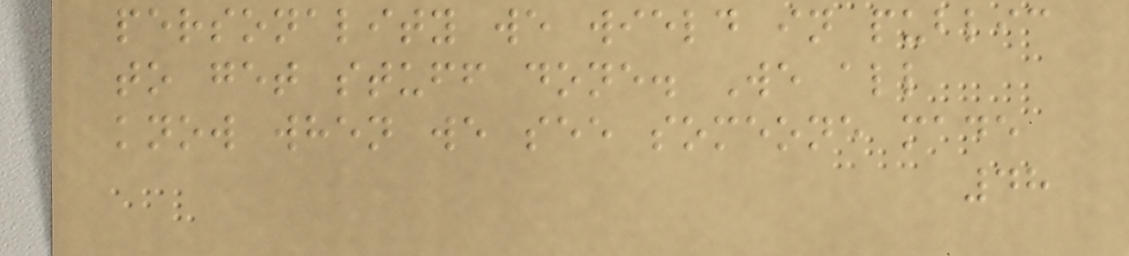personality we wield in public
to get stuff done. We all
know when we see someone made
48
